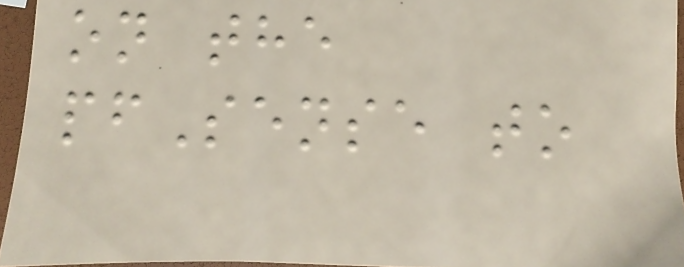on the
pfSense to
